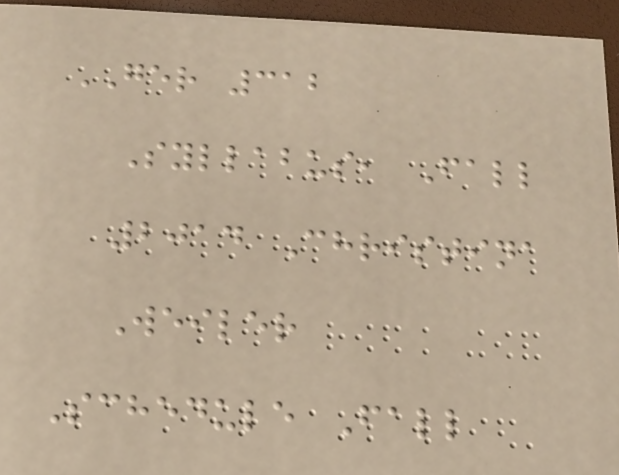GER 312
Syllabus, Fall
2014 Christina
Weiler
Schedule Fall
